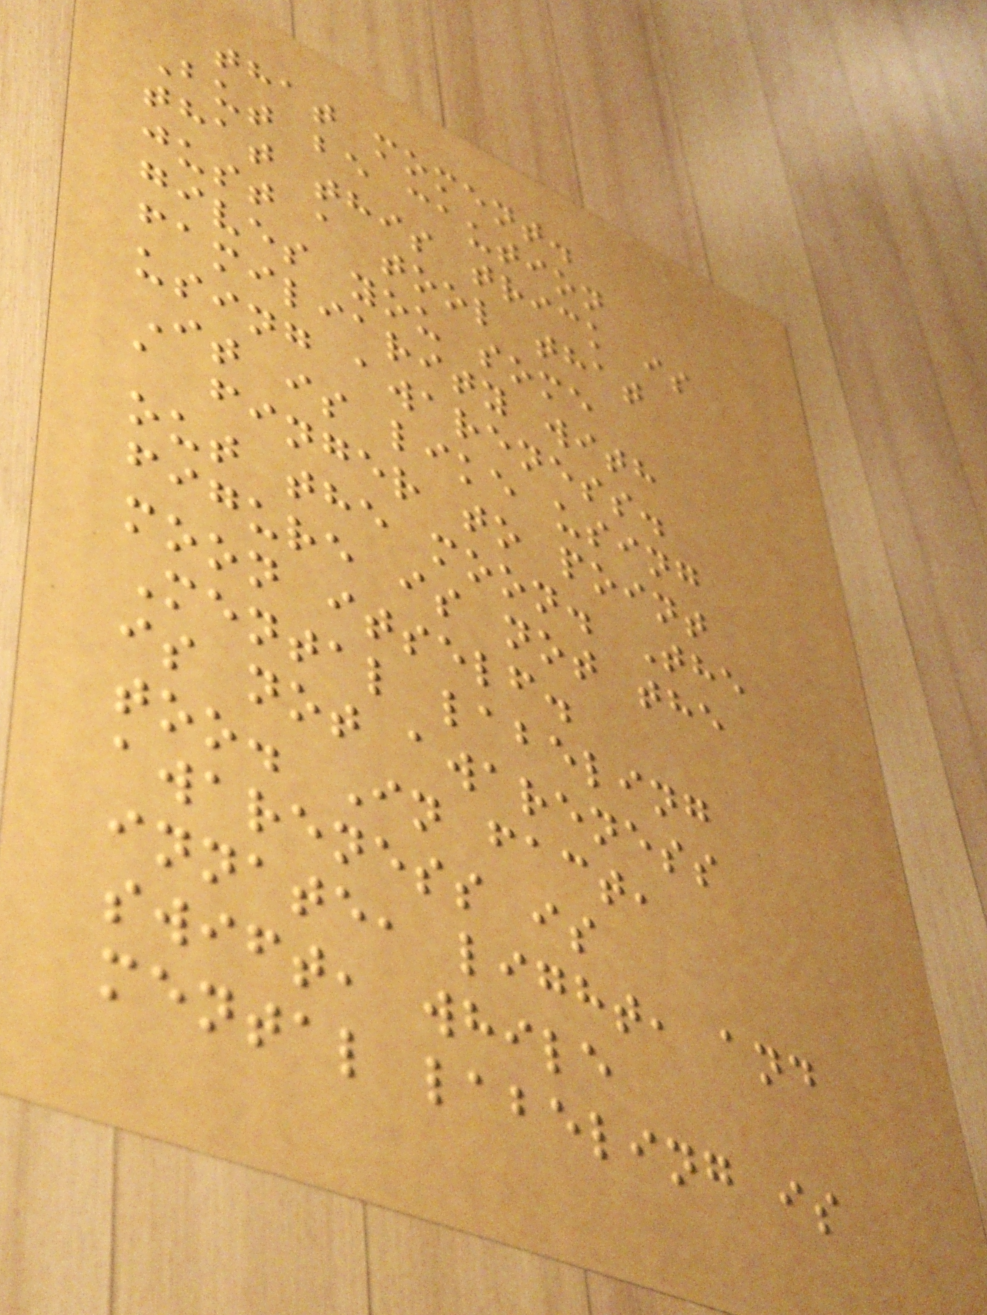that moment.
But be caution
that this trick is
just a tool that
gives you some
familiarity with
using awareness.
It is like using
a finger to point
out the moon. The
figure is not the
moon itself.
Mental labeling
is not awareness
too. In fact,
awareness is
innate, light, and
swift, while
mental labeling is
